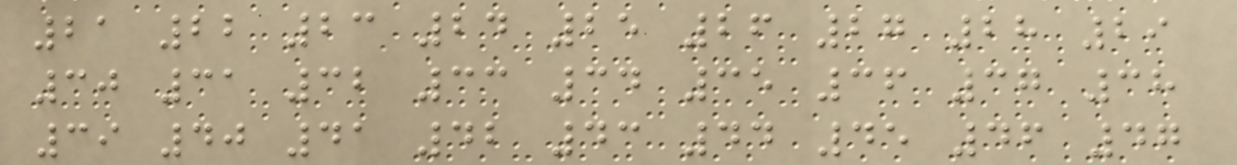21 22 23 24 25 26 27 28 29
30 31 32 33 34 35 36 37 38
39 40 41 42 43 44 45 46 47
